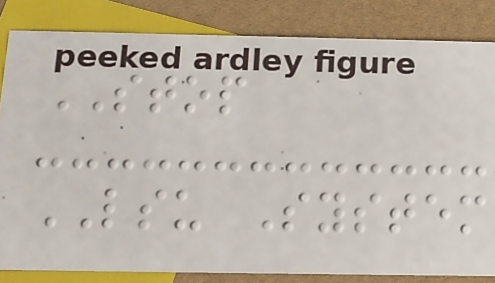STOP
LSU System
